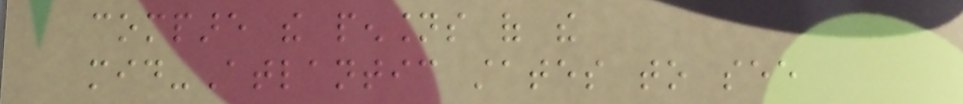compare the pensions of the
mid-Atlantic states to see
